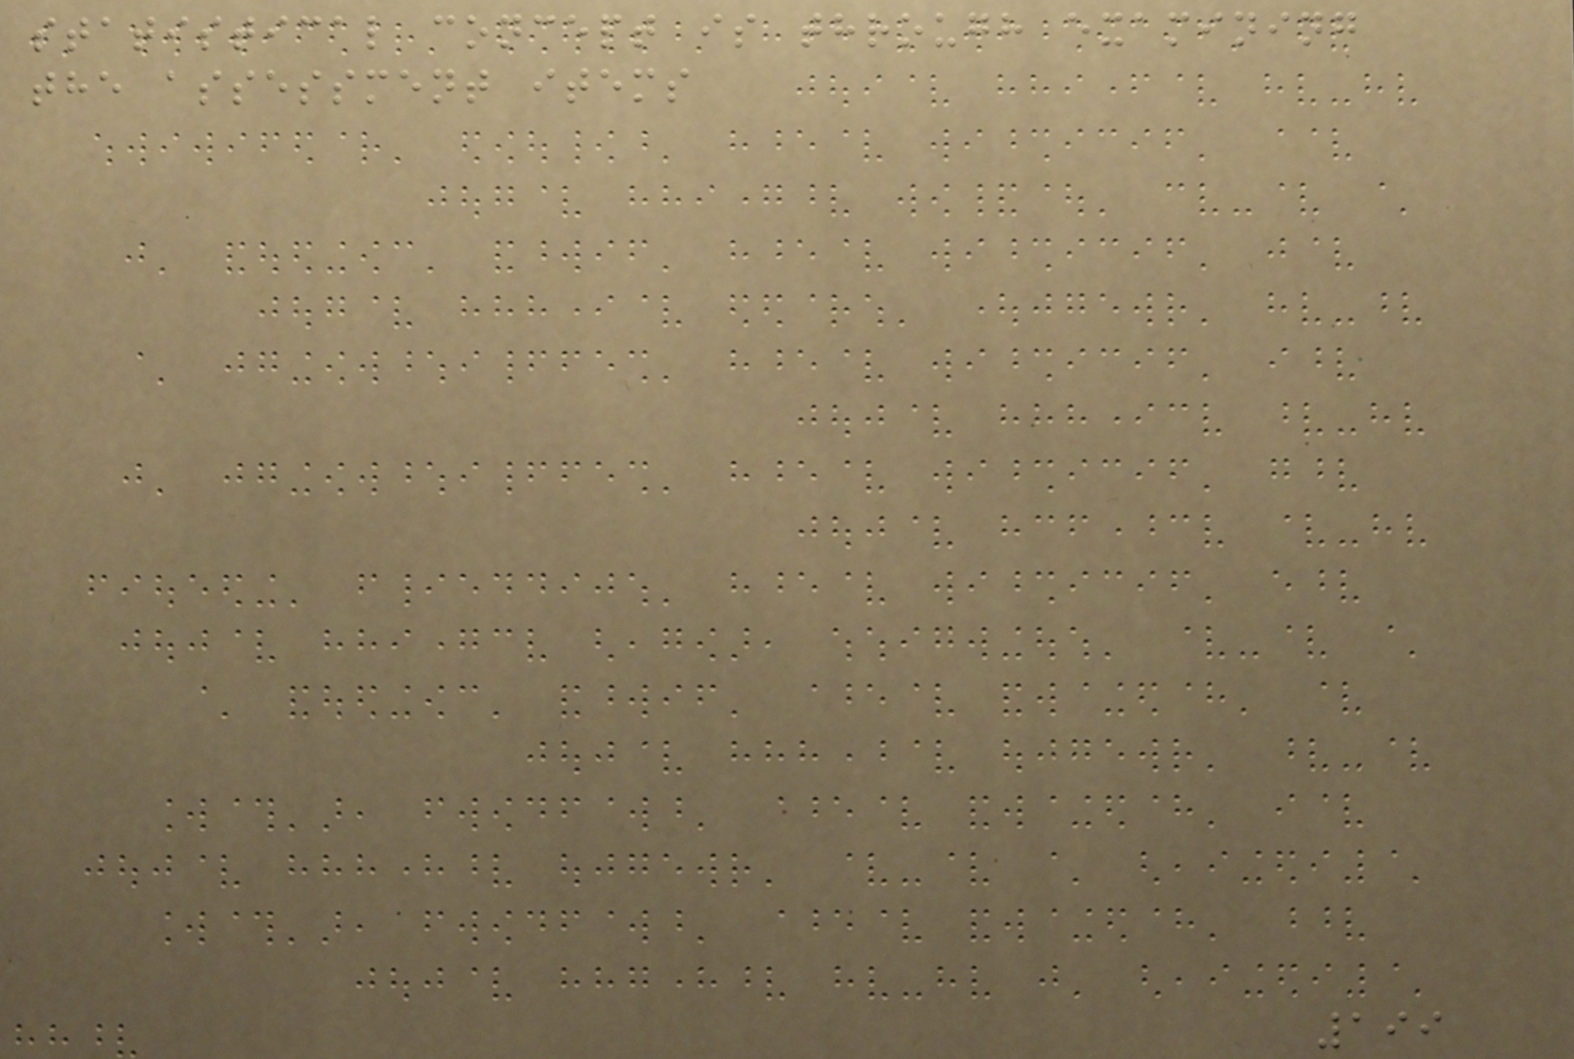statistical concept is through examining
the assessment items
199
